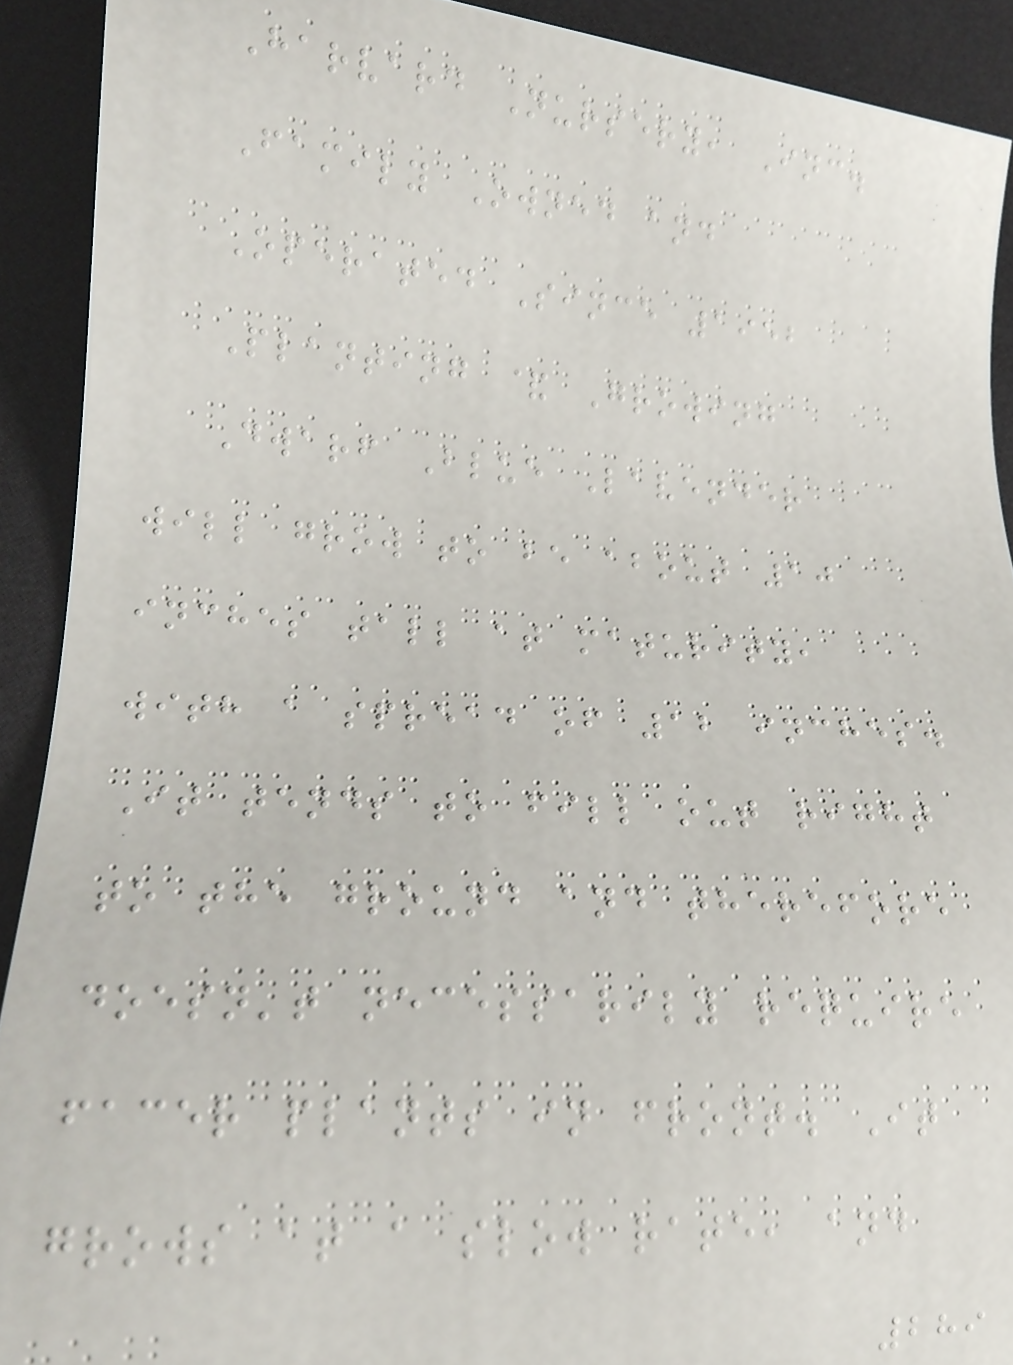Harvard Nursery, Inc.
Family Owned and
Operated Since 1952
Planting & Growing
Dwarf Blue Lavender
will grow to be about 10
inches tall at maturity,
with a spread of 12 inches.
It tends to fill out right
to the ground and therefore
doesn't necessarily require
facer plants in front. It
grows at a slow rate, and
289
